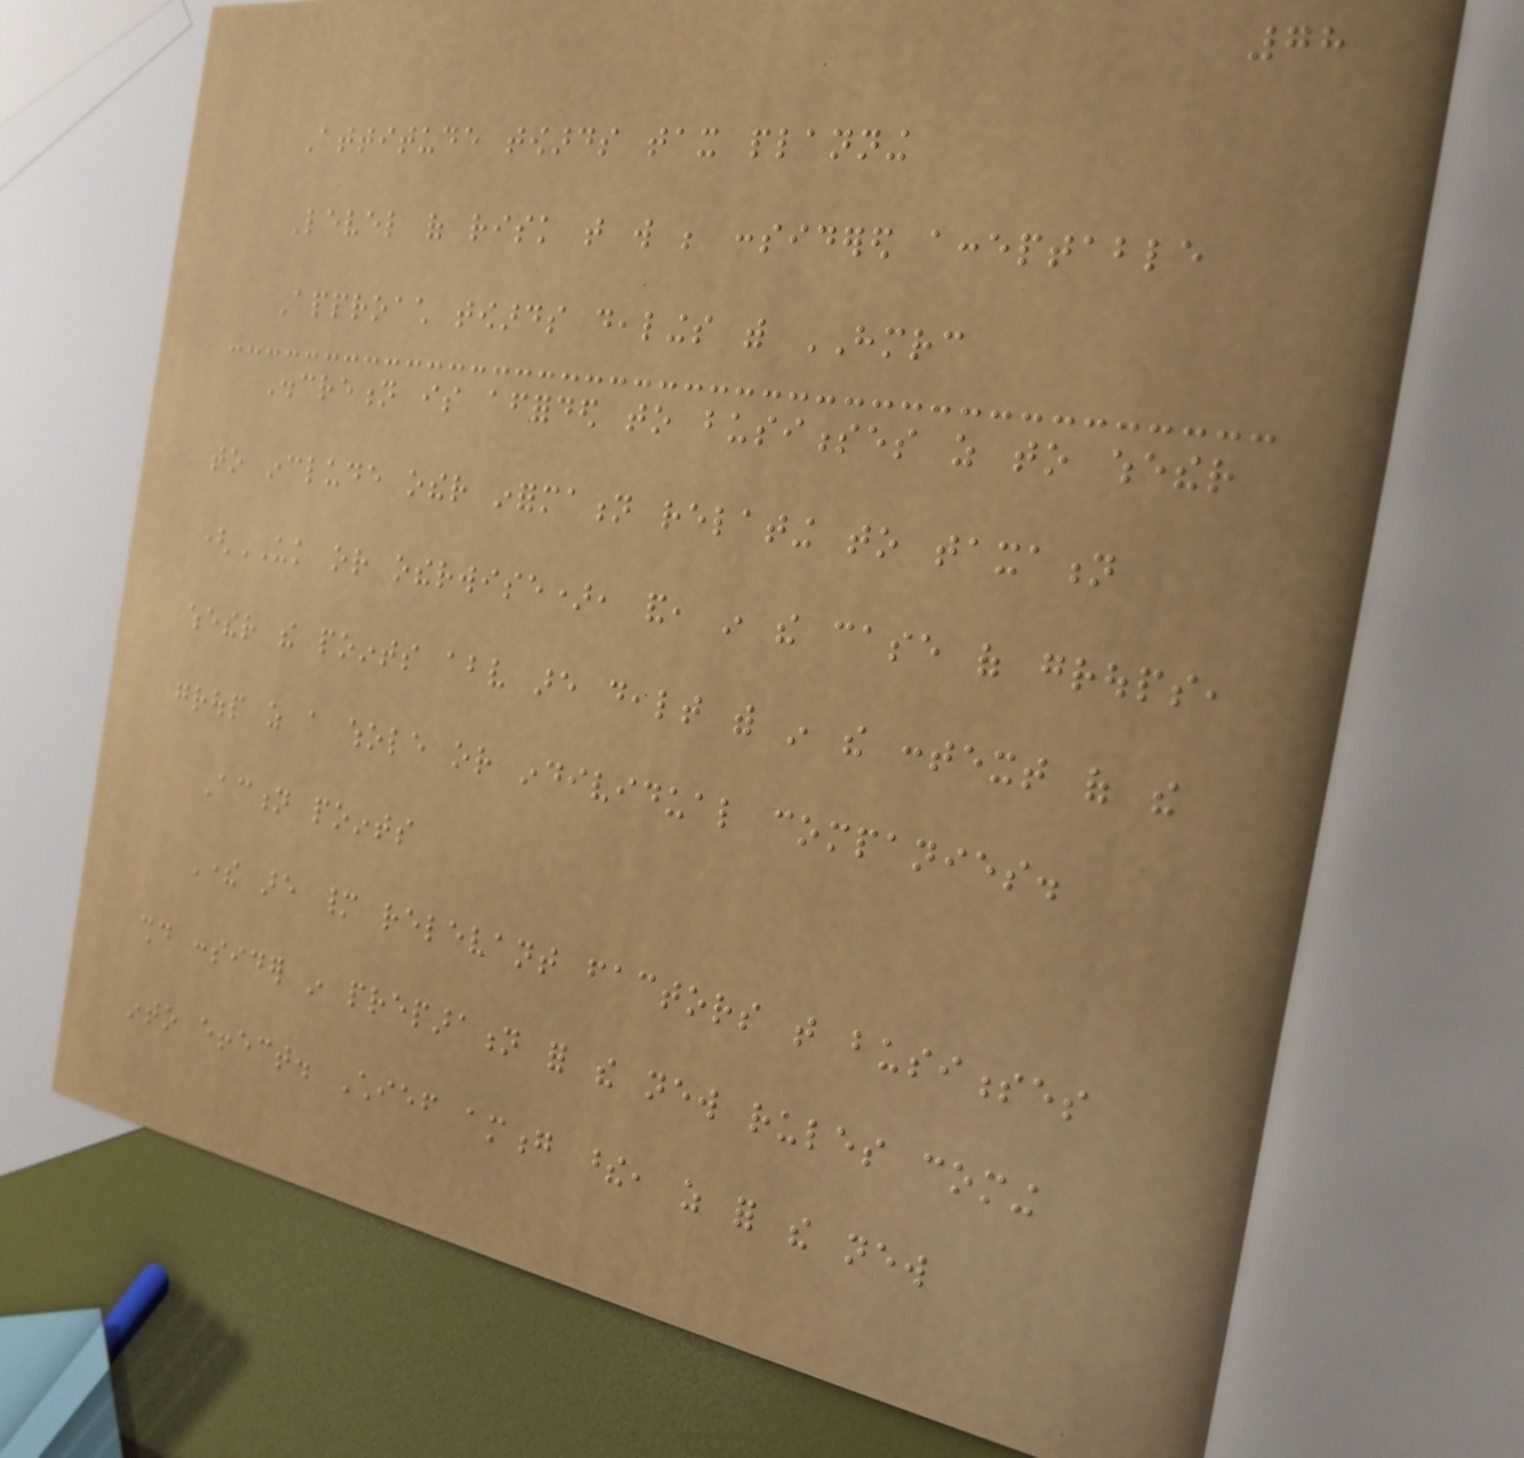78
Attitude towards tax planning
Level of risk that will be considered acceptable
Approach towards dealings with HMRC
Discretion is afforded to businesses as to whether
to include other information relating to taxation
(UK or otherwise), and, in the case of groups,
whether the points above are dealt with in the context of the
group as a whole or individual companies.
Action points
There are many relevant factors that businesses
should consider in preparation for the new rules coming
into effect. Chief among these, as for the new
